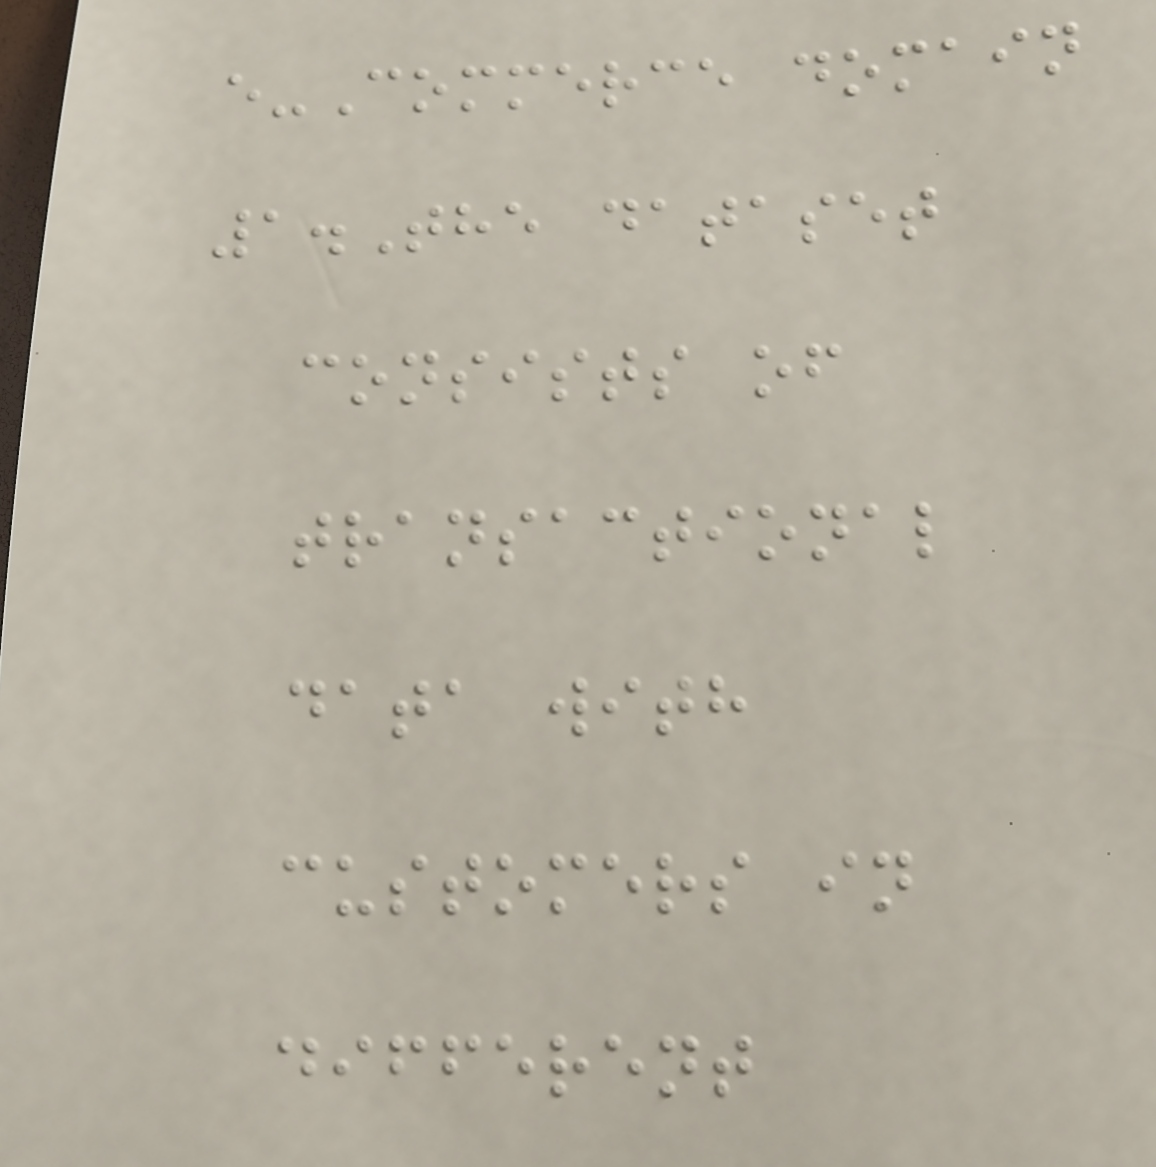e-Commerce domain
1.The dataset
consists of
transactional
data with
customers in
different
